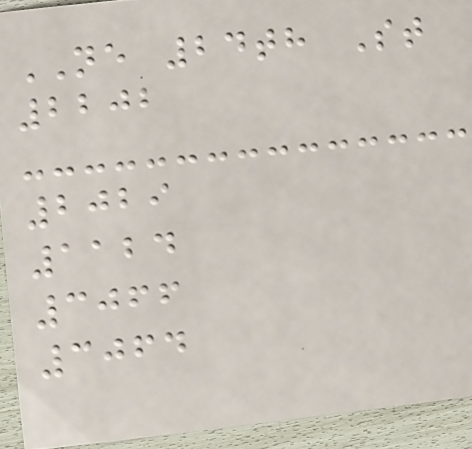NE 24th St
2202
2029
1124
3066
3064
